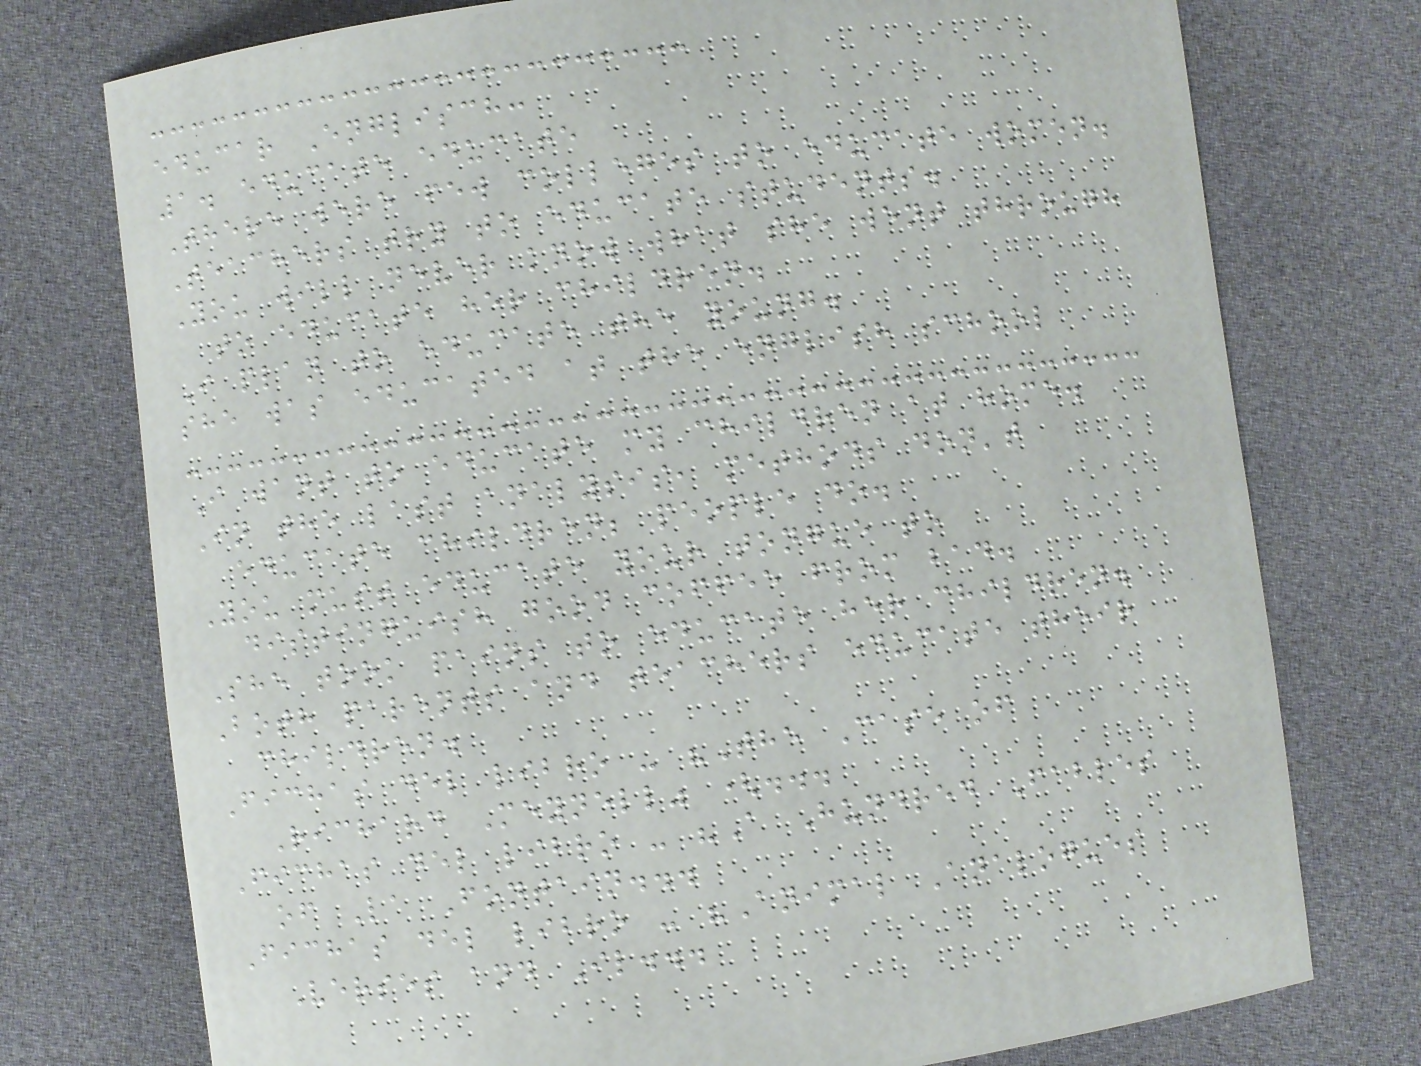educar Englisch:
1. educate educate
There were few colleges to educate women.
Teachers try to educate students.
You will never know what she went through
to educate her children.
I plan to educate the young.
she was educated at the english school
I want to educate my children at home.
In the last analysis, methods don't
educate children; people do.
You must educate your tongue to
distinguish good coffee from bad.
She took pains to educate her children.
Both parents and teachers educate their
children.
Fichas del libro - "The Case of
Richard Meynell" (...
Fichas del libro - "A Hundred Fables
of La Fontain...
Fichas del libro - "Animal Analogues
Verses and Il...
